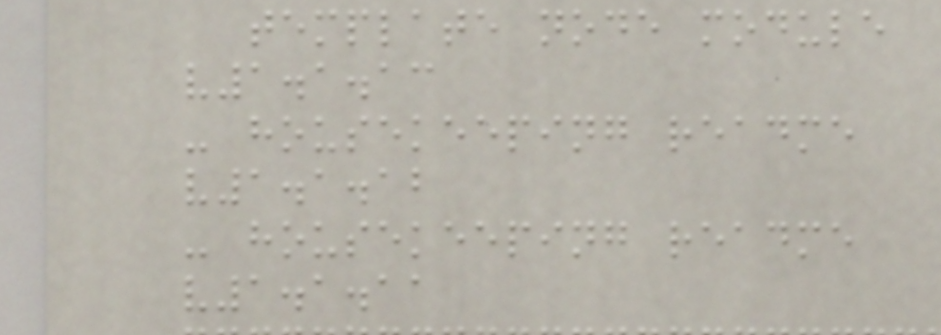template node module
v1.1.13
- housekeeping readme
v1.1.12
- housekeeping readme
v1.1.11
